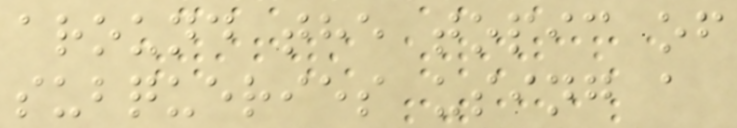around the topic of
subqueries using a
